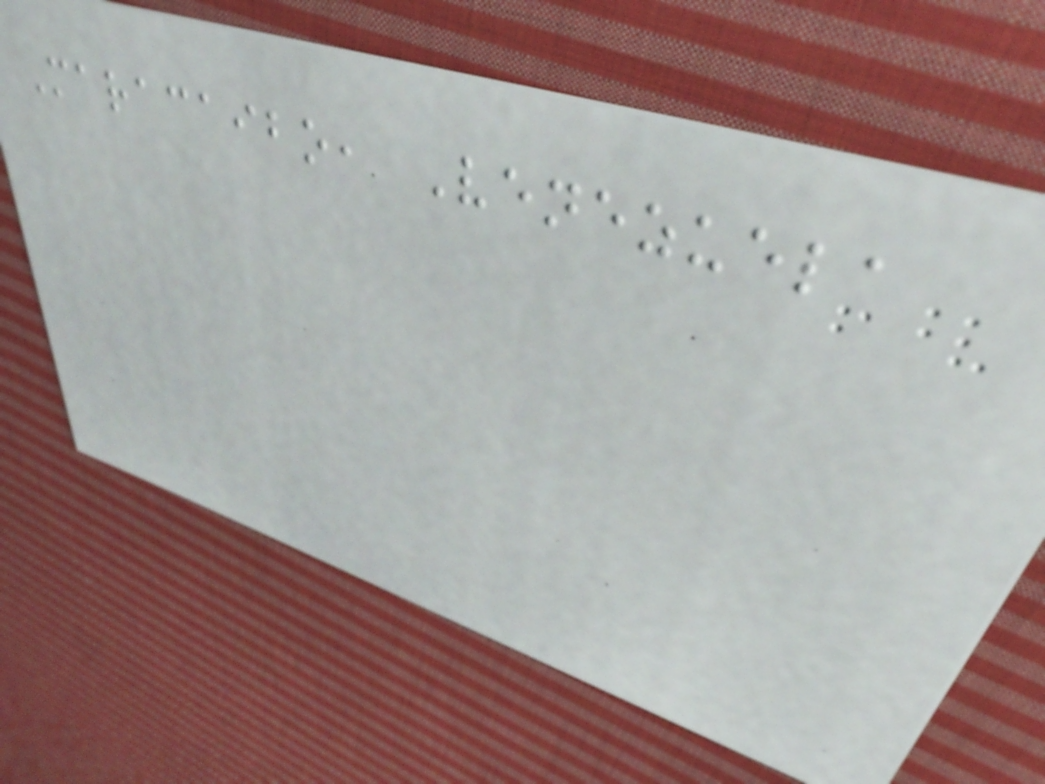Maracaibo, Venezuela
